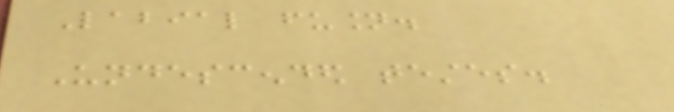Labial fusion.
Undescended testes.
